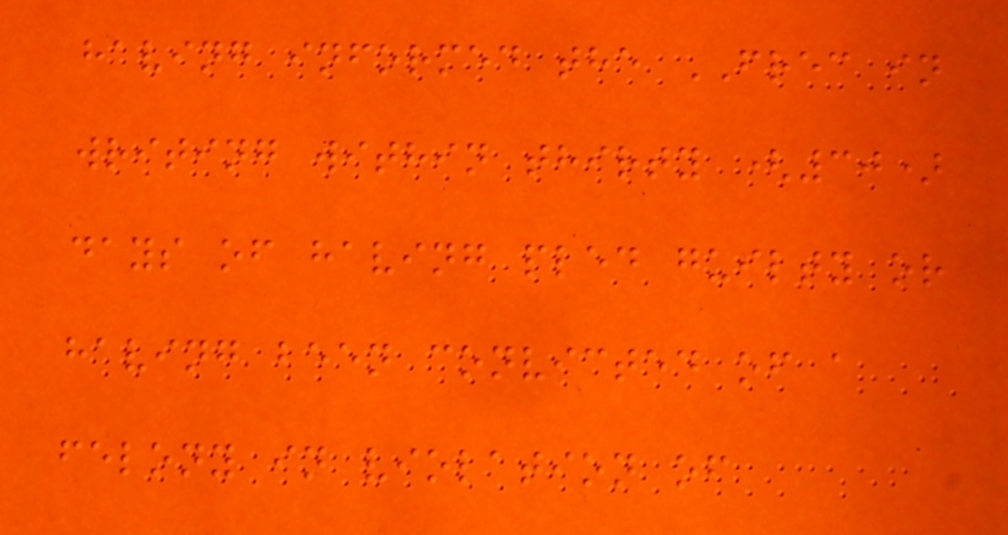having informed the FREC in
writing within thirty (30)
days of having pled guilty or
having been convicted of a
felony in violation of
